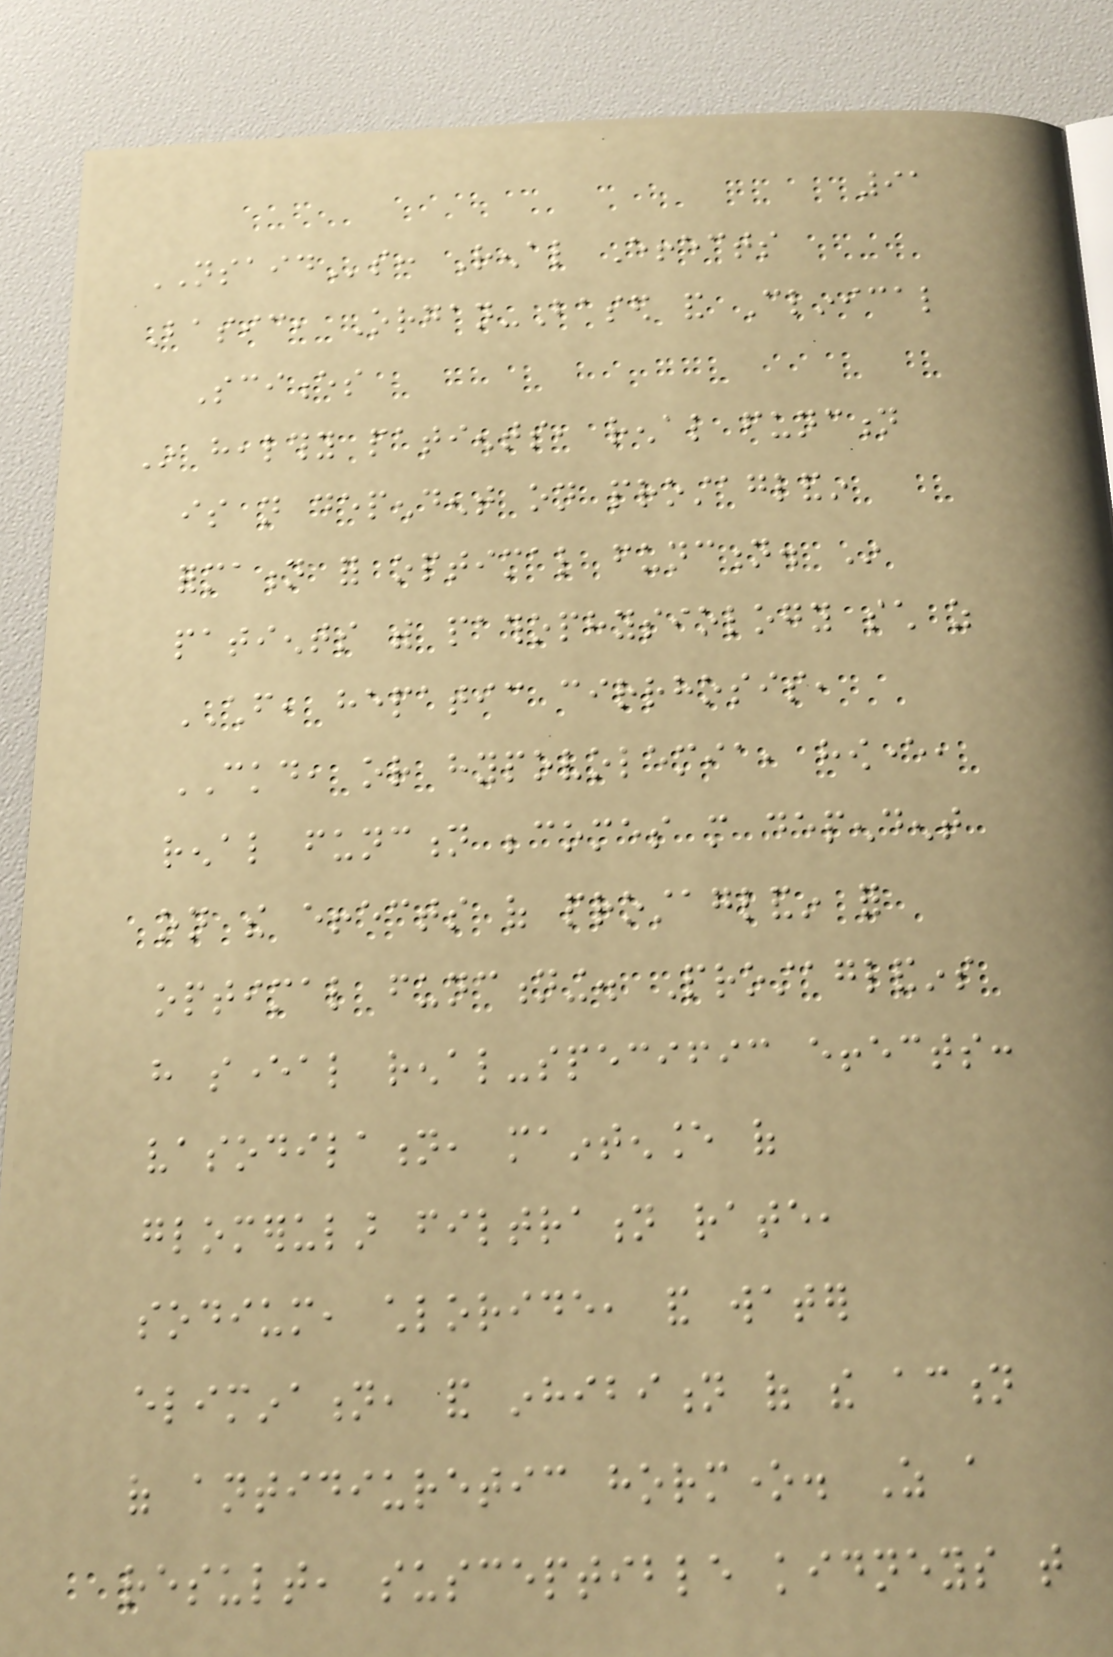91
NSAIDs: Renal Effects
Basic, Organ-Based and Clinical
Sciences
In healthy patients, renal function
is not dependent on prostaglandin
formation for optimal function. In
patients with pathophysiology such as
CHF, hepatic cirrhosis,
CKD, or hypovolemia, however,
renal function becomes more dependent
on the effects of prostaglandin for
optimal functioning. Prostaglandins
have several renal-specific effects:
vasodilation, maintenance of
glomerular filtration rate,
sodium, chloride, and water
elimination, and inhibition of the action
of antidiuretic hormone. As a
result, susceptible kidneys that
